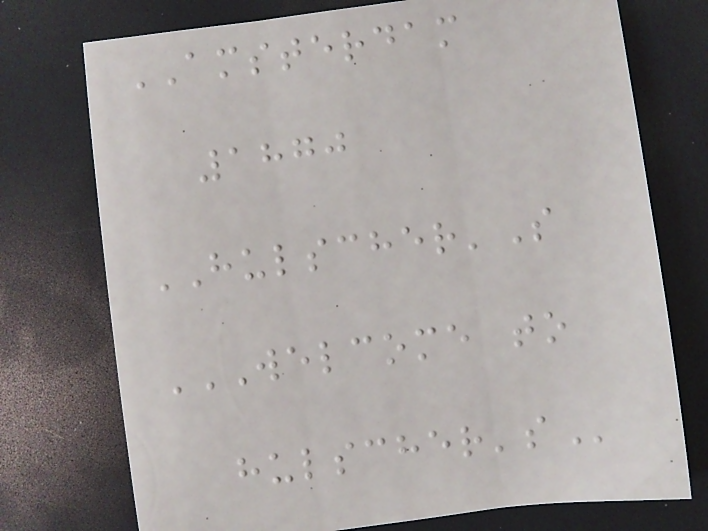AMSTERDAM
1870
HULSCHER'S
WELCOME TO
HULSCHER'S
